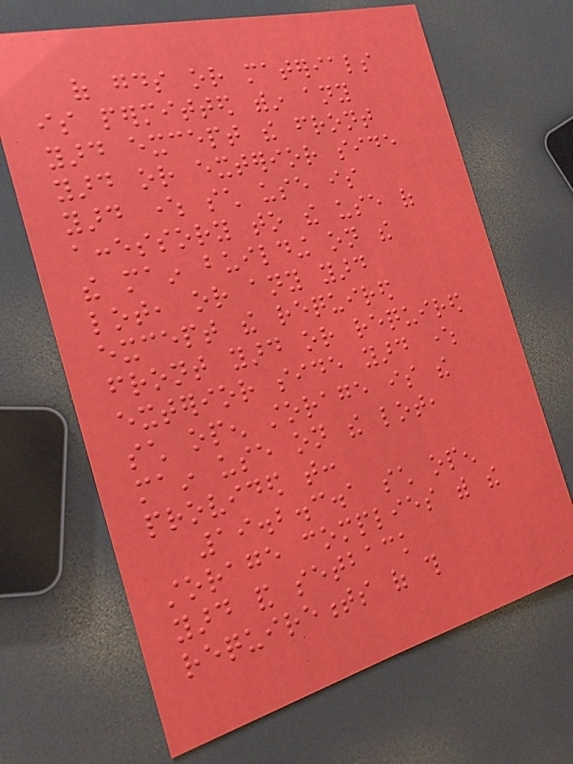of goods or materials
is permitted within any
yard except the front
yard or exterior side
yard where such use is
accessory to the use of
the main building on the
lot, or any yard
except the required
front yard or required
exterior side yard where
such open storage is the
main use on the lot,
provided that:
19.2.3.1 such open
storage complies with the
yard and setback
requirements of this
